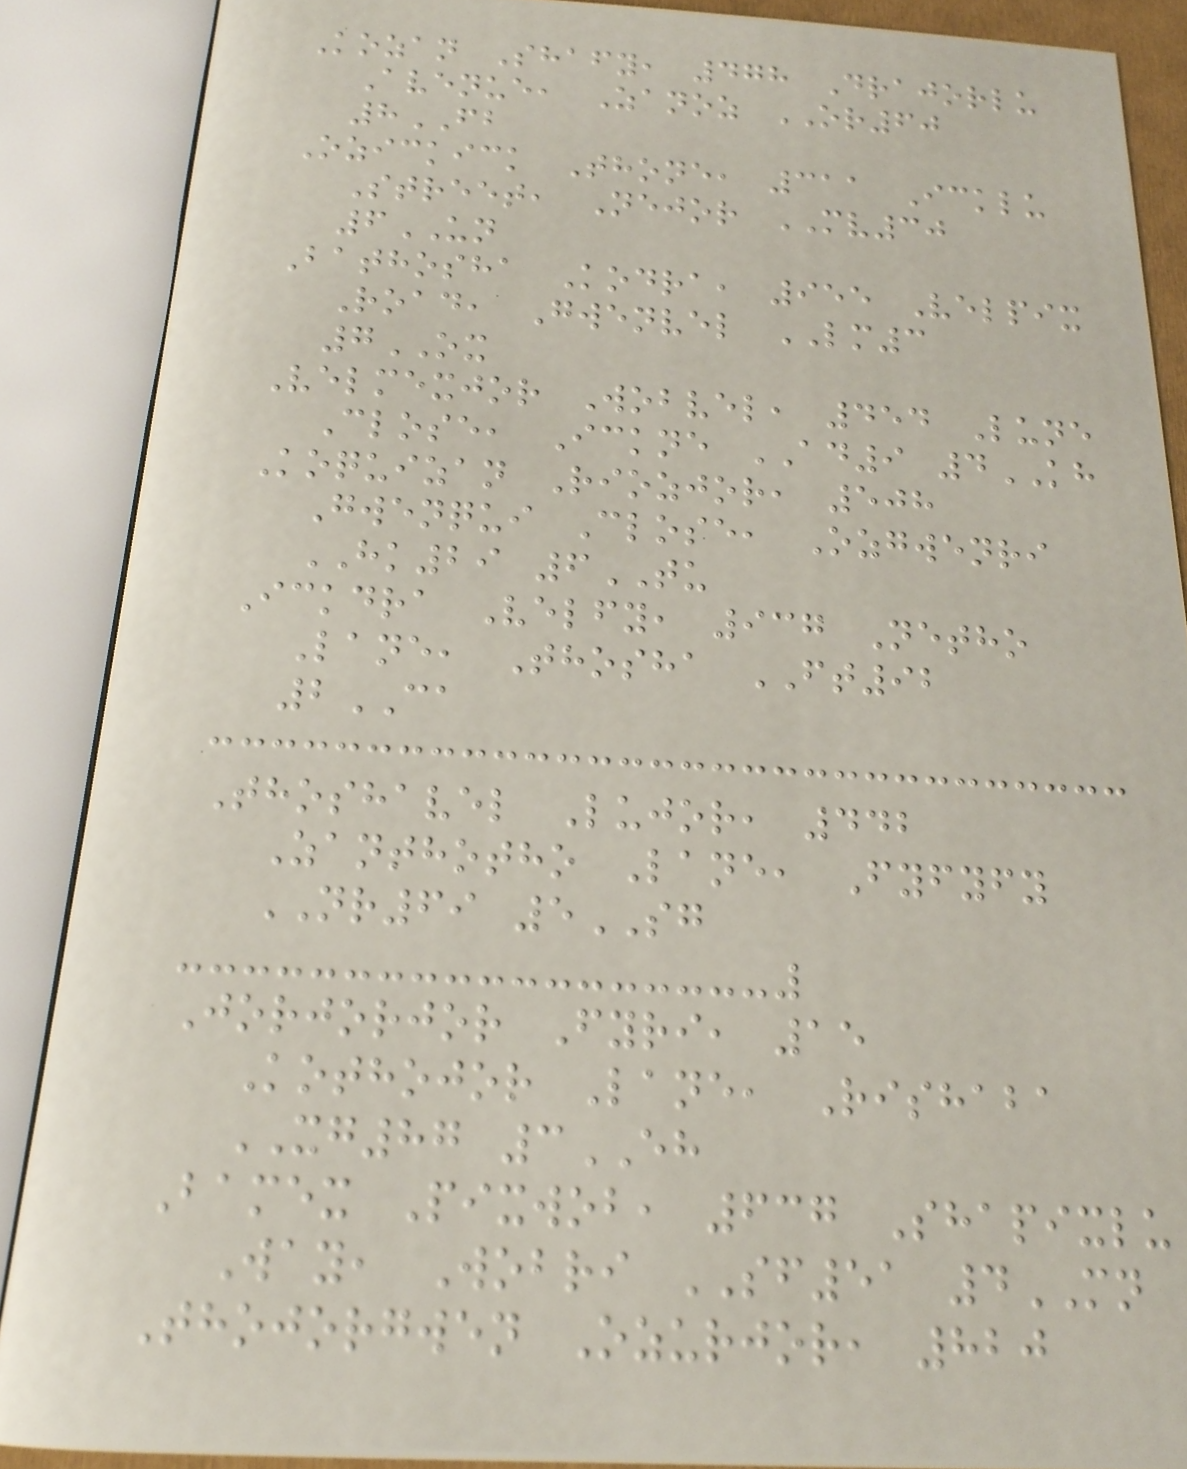Kozan Shafy, 478 Drajorlu
Avenue, Zanoz OR60
8FB
Ozickick Thone, 311 Icklu
Street, Nejor MV30
6UN
Bathosha Kodra, 955 Velpix
Road, Gwenvel LM3
7OX
Velmexjor Wobvel, 454 Lune
Close, Ickne AD9 4KH
Koquizan Riozjor, 508
Gwenqui Close, Ozgwenri
HK29 6TU
Ickdra Velfy, 937 Netho
Lane, Thosha FT92
2CA
Thoshavel Lujor, 442
Zanthotho Lane, Fyfyfy
NR69 5SG
Jorjorjor Fyri, 15
Kothojor Lane, Rishaba
XG87 3EH
Bamex Pixwob, 637 Shapixlu
Way, Wobri SF51 4MN
Thojorgwen Ozurjor, 820
